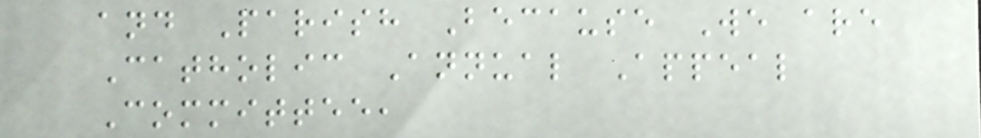and Parish Because We are
Catholic Annual Appeal
Committee,
